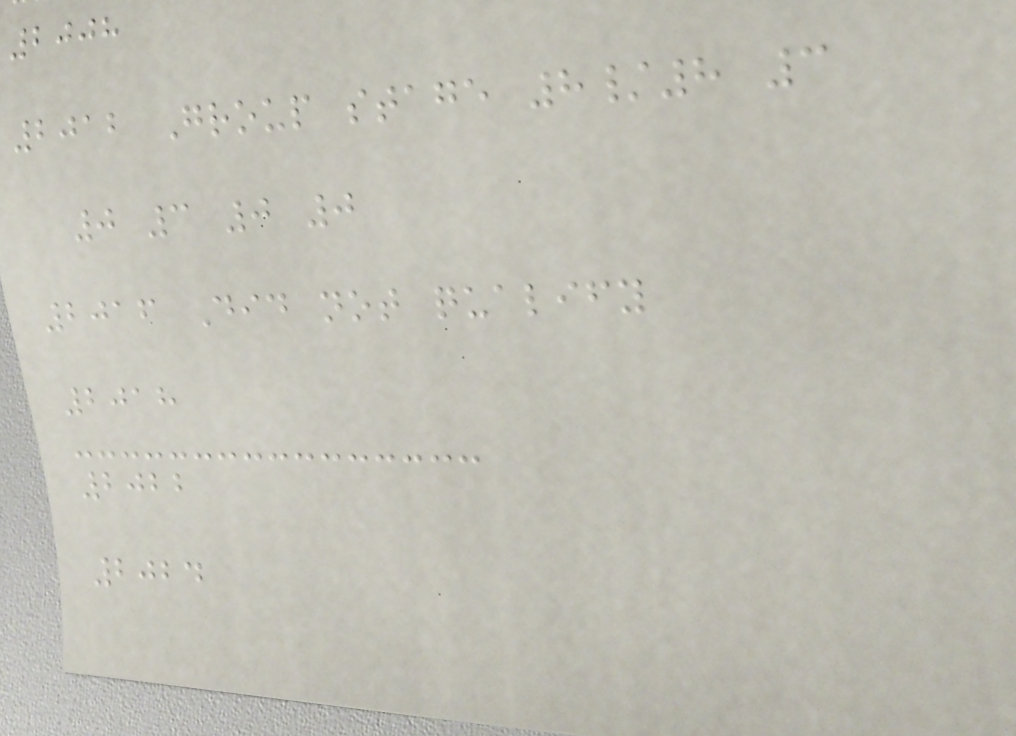2008
2012 Group stage 8/8 3
0 3 0 0
2016 Did not qualify
2018
2022
2024
